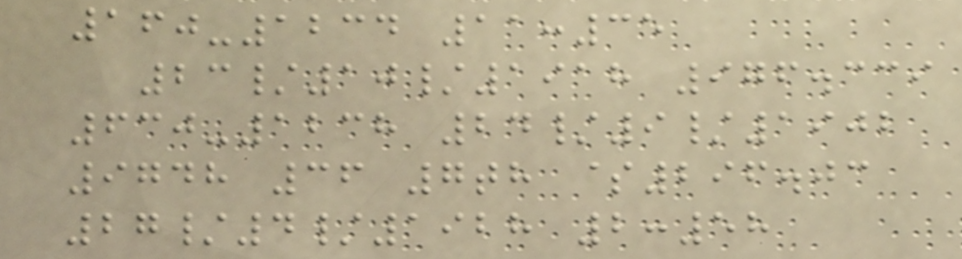160-1234 11:35
23/10/1918 976.339
630-1238 24/9/1902
9748 36 7th $296.03
27/4/1928 2:58
